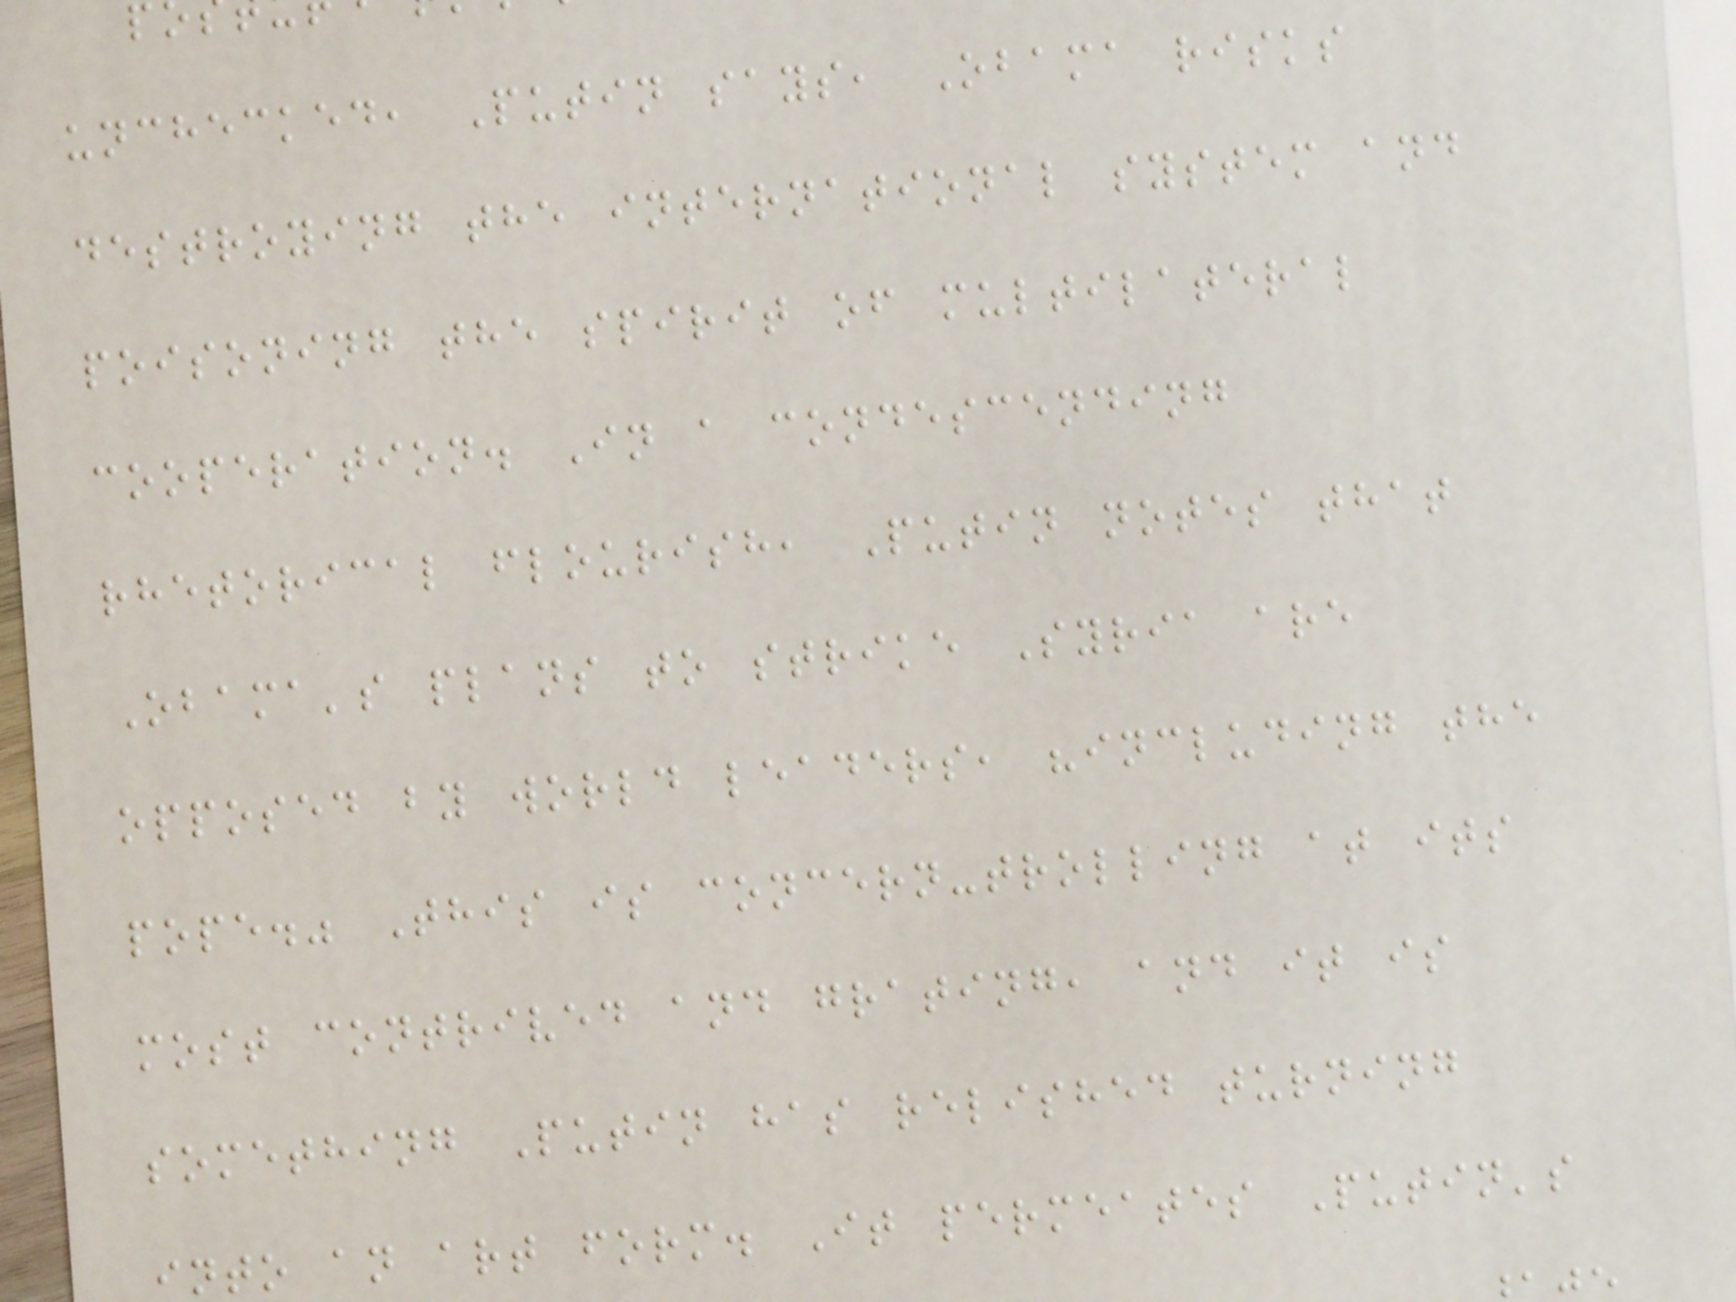unchecked, Putin says, Obama risks
destroying the international system and
poisoning the spirit of multilateral
cooperation. In a condescending
rhetorical flourish, Putin notes that
Obama's plans to strike Syria are
opposed by world leaders, "including the
pope." This is concern-trolling at its
most contrived and grating, and it is
something Putin has relished turning
into an art form. It permeates Putin's
